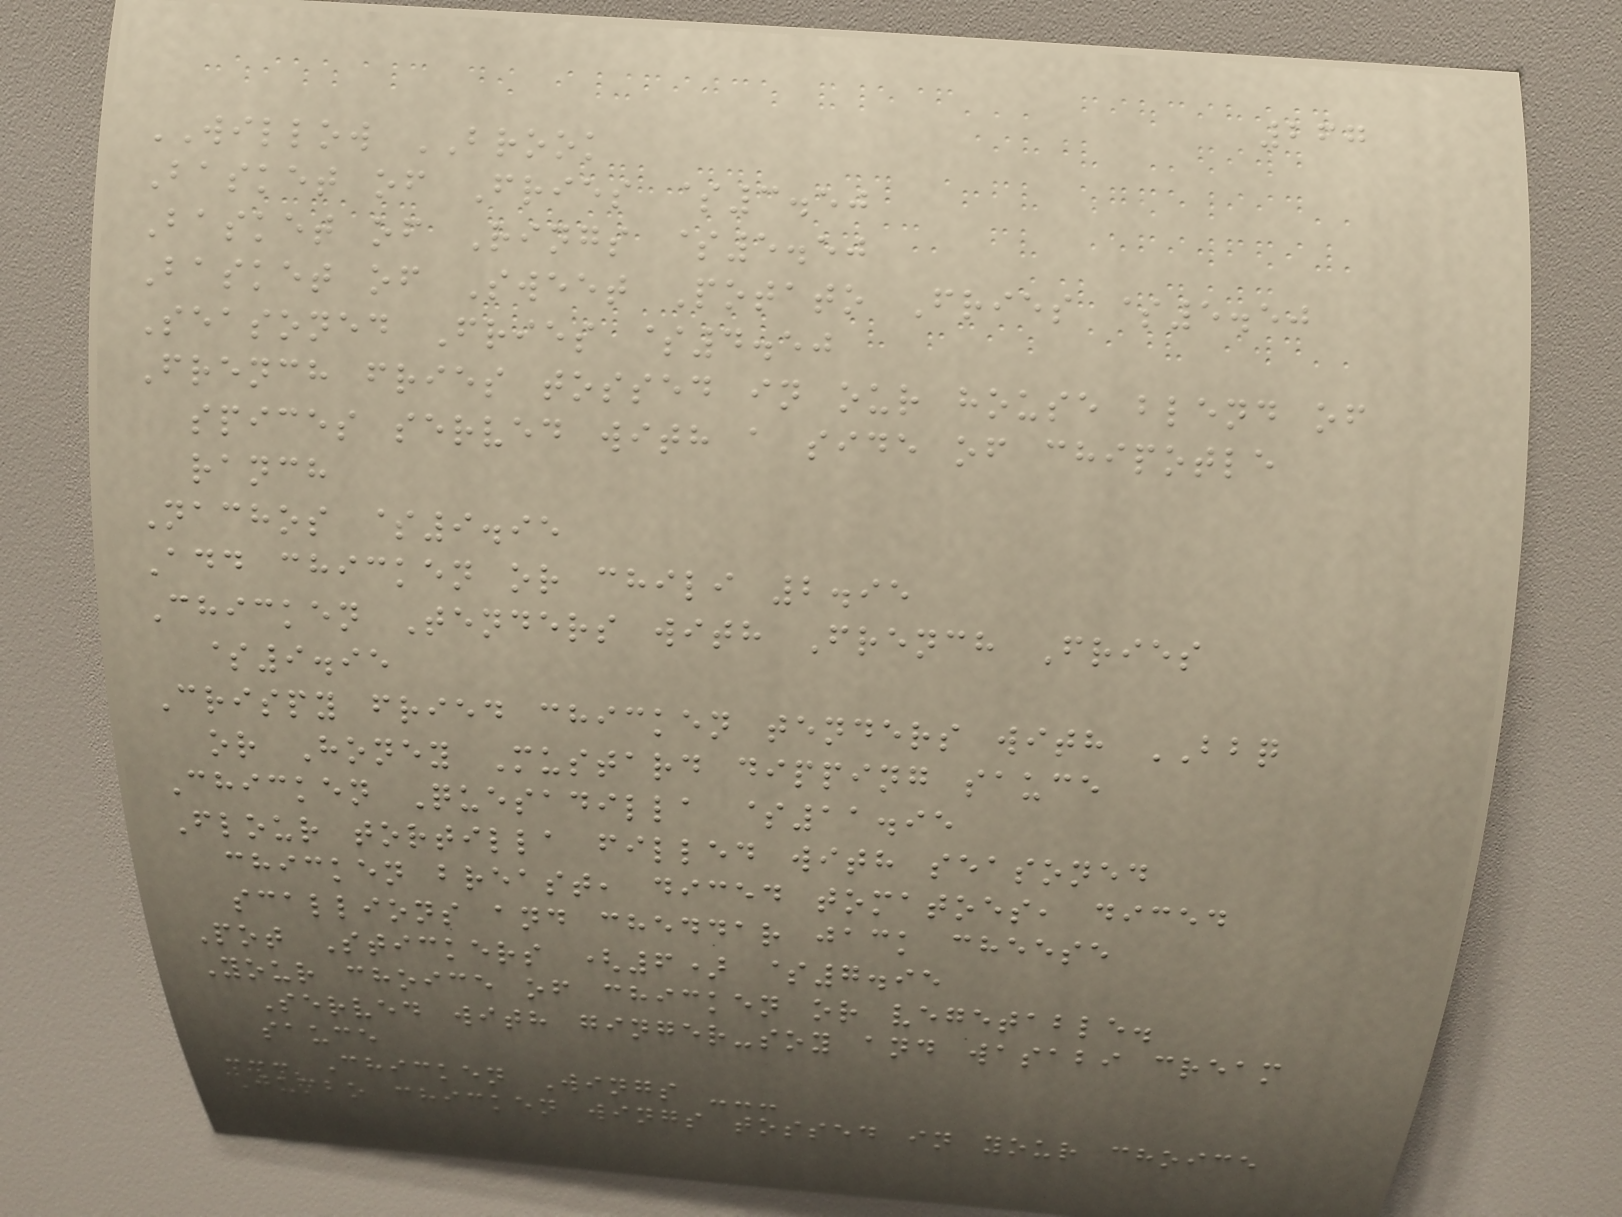267
WILLOW BROOK
Basket of Fries $3.50
Basket of Rings $5.50
Basket of Sweet Potato Fries $5.50
Seasoned Fries $4.50
French fries tossed in our house blend of
spices served with a side of chipotle
ranch
Nachos $9.95
Add chicken or chili 2.95
Chicken Tenders with French Fries
$9.95
Crispy fried chicken tenders with BBQ
or Honey Mustard dipping sauce
Chicken Quesadilla $11.95
Flour tortilla filled with seasoned
chicken breast, diced tomatoes, diced
scallions and cheddar jack cheese
Pot Stickers (6) $7.95
Your choice of chicken or vegetable.
Served with ginger-soy and wasabi cream
sauce
--- Chicken Wings ---
Jumbo chicken wings tossed in your choice
